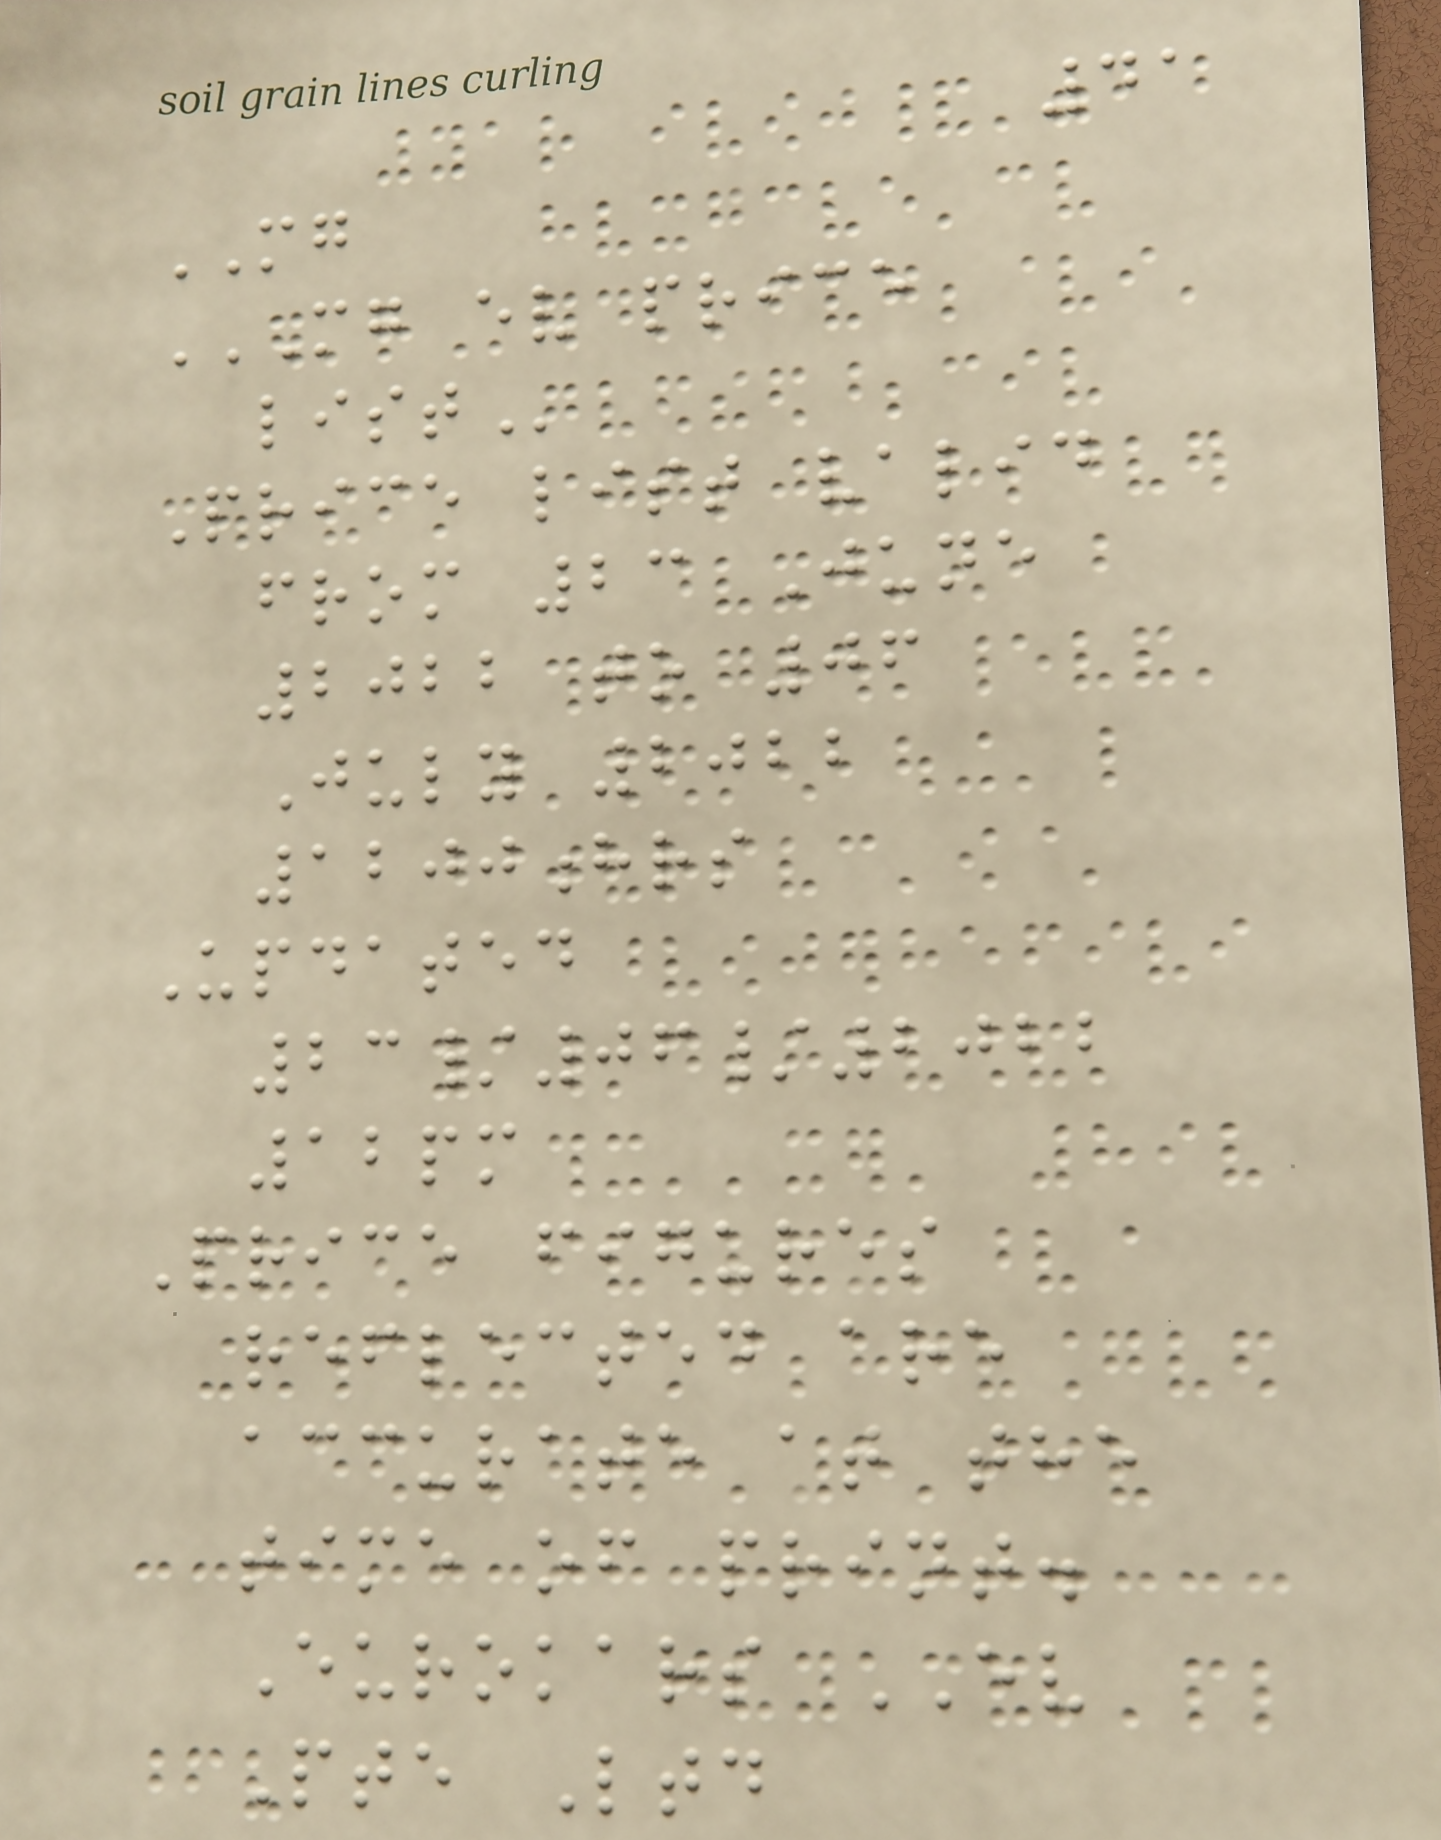41
MG
MG EV PRICE
LIST
Price list valid
from 23 June
2022 to 06
July 2022
1200hrs
Updated
23/06/2022
12pm
Price figures
reflected are
accurate at the
time of print.
Eurokars EV
Pte Ltd
